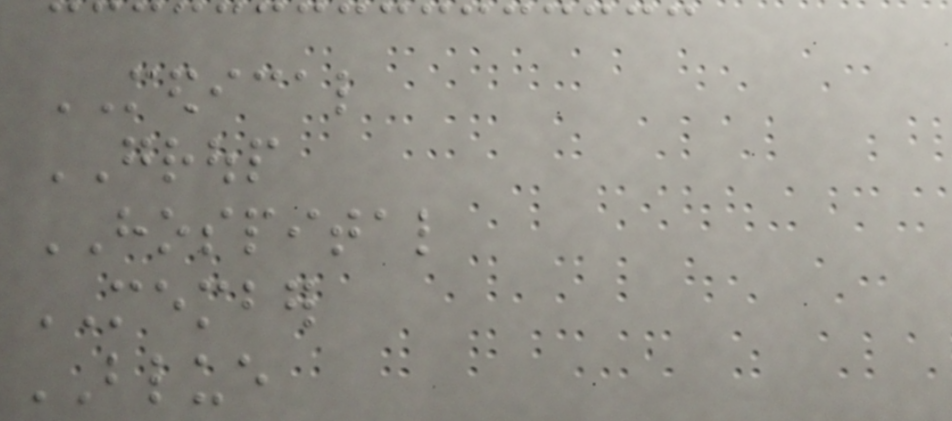MEDICAL
GROUP
HOSPITAL
MEMBER
BLUE
